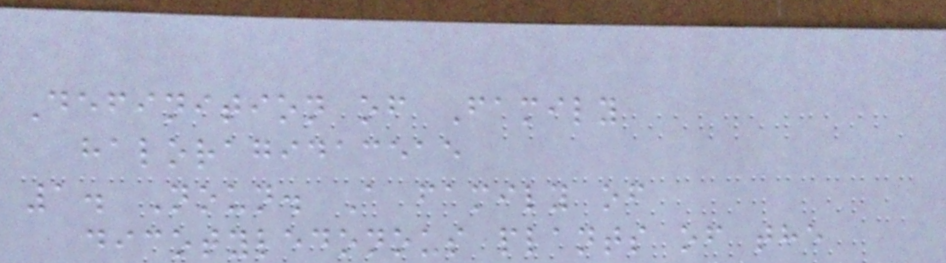Definition of Family
haloragidaceae
1. Noun. A family of
dicotyledonous plants of the
